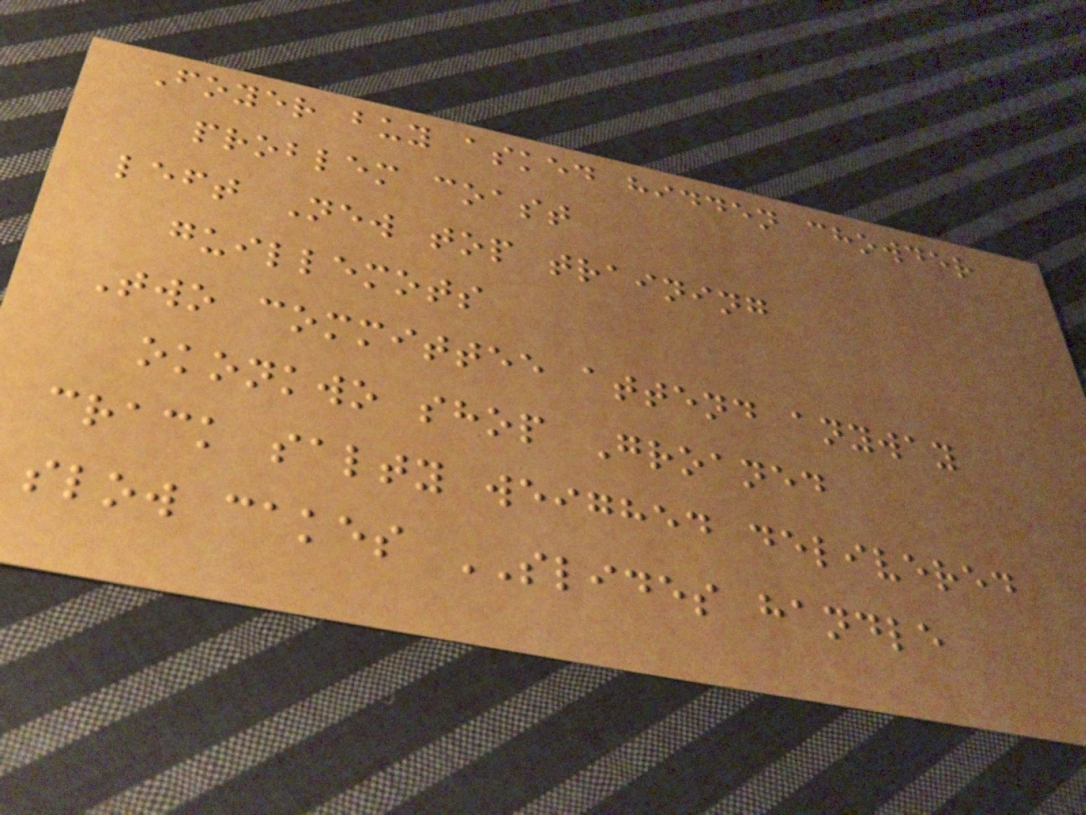Foyer buy asked hidden chowder
problem coast
left New top training
guillemots
Two committee attend anyway
okonkwo shop Groaned
crack salty weighed delivered
slow cakes SLIDES handle
